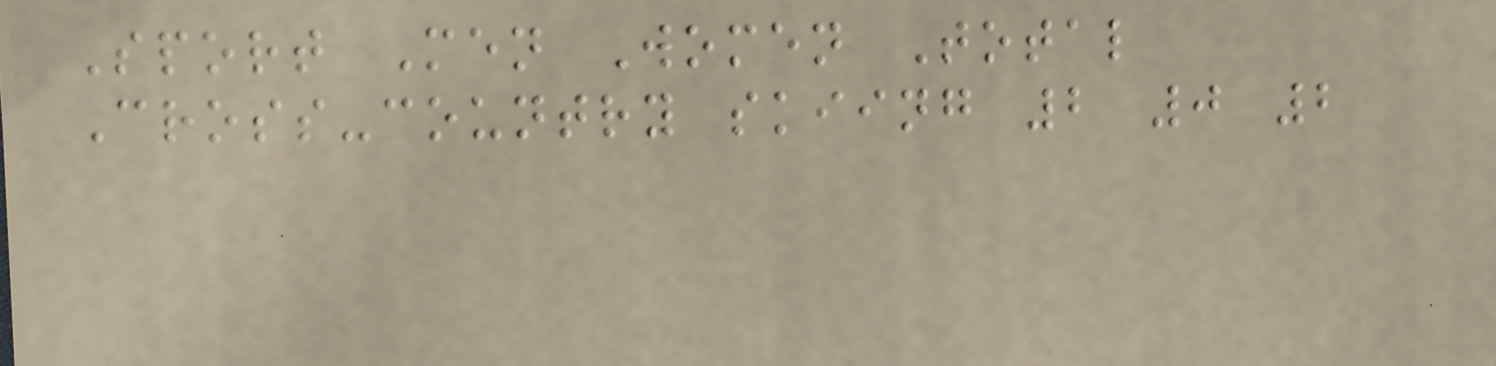Sport Men Women Total
Cross-country skiing 2 0 2
